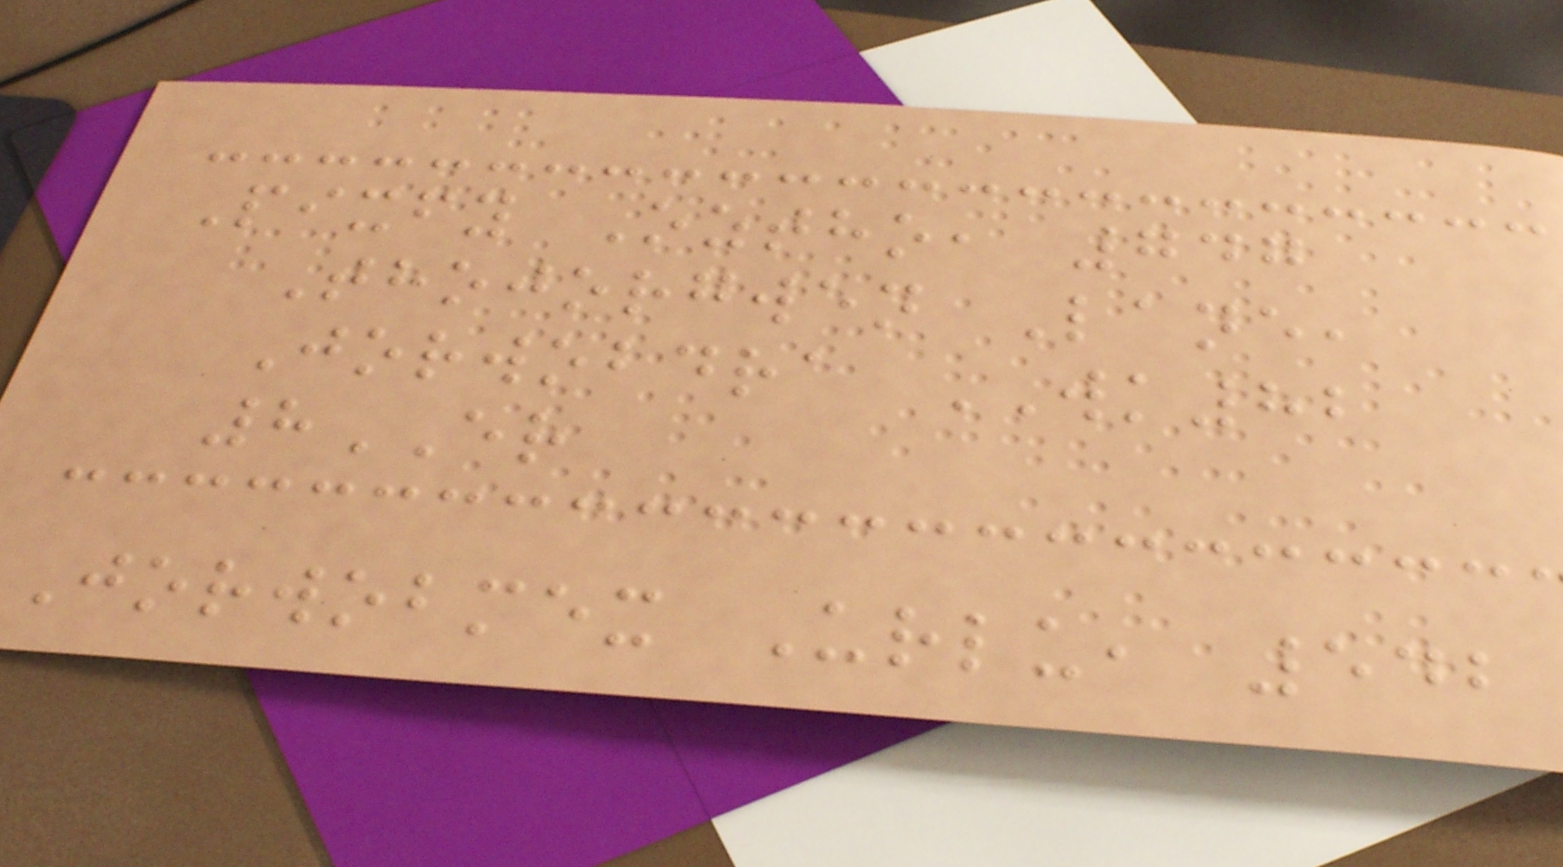Pixfy Oztho, 747
Thojorgwen Lane,
Jorwobdra WK82
8ER
Jorwobmex Urlu, 542
